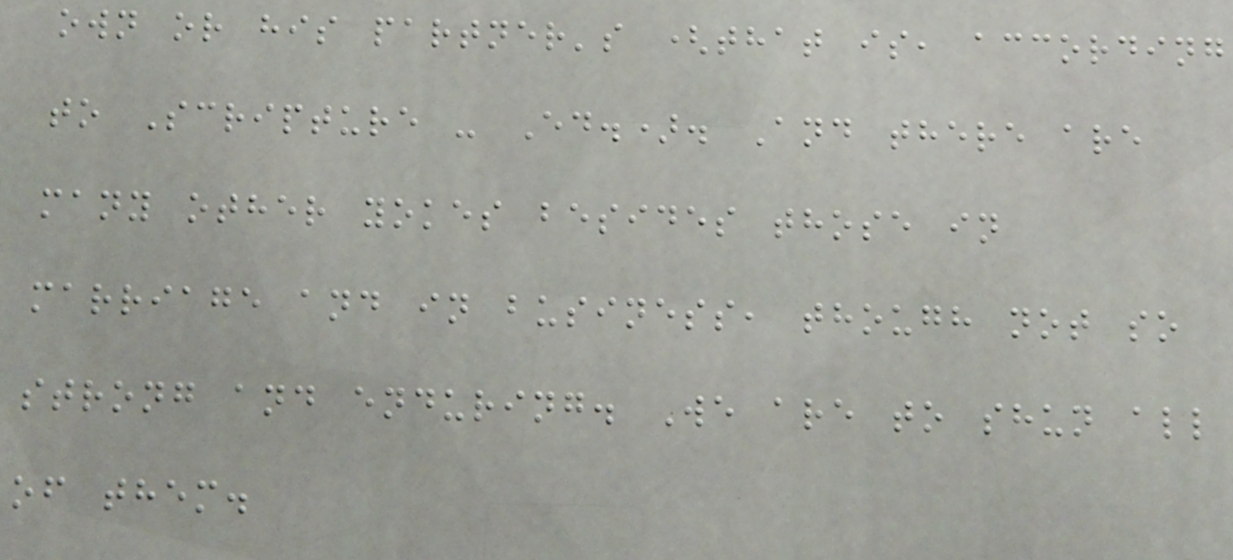own or his partner's (that is, according
to Scripture - Ed.). And there are
many other yokes besides those in
marriage and in business, though not so
strong and enduring. We are to shun all
of them.
